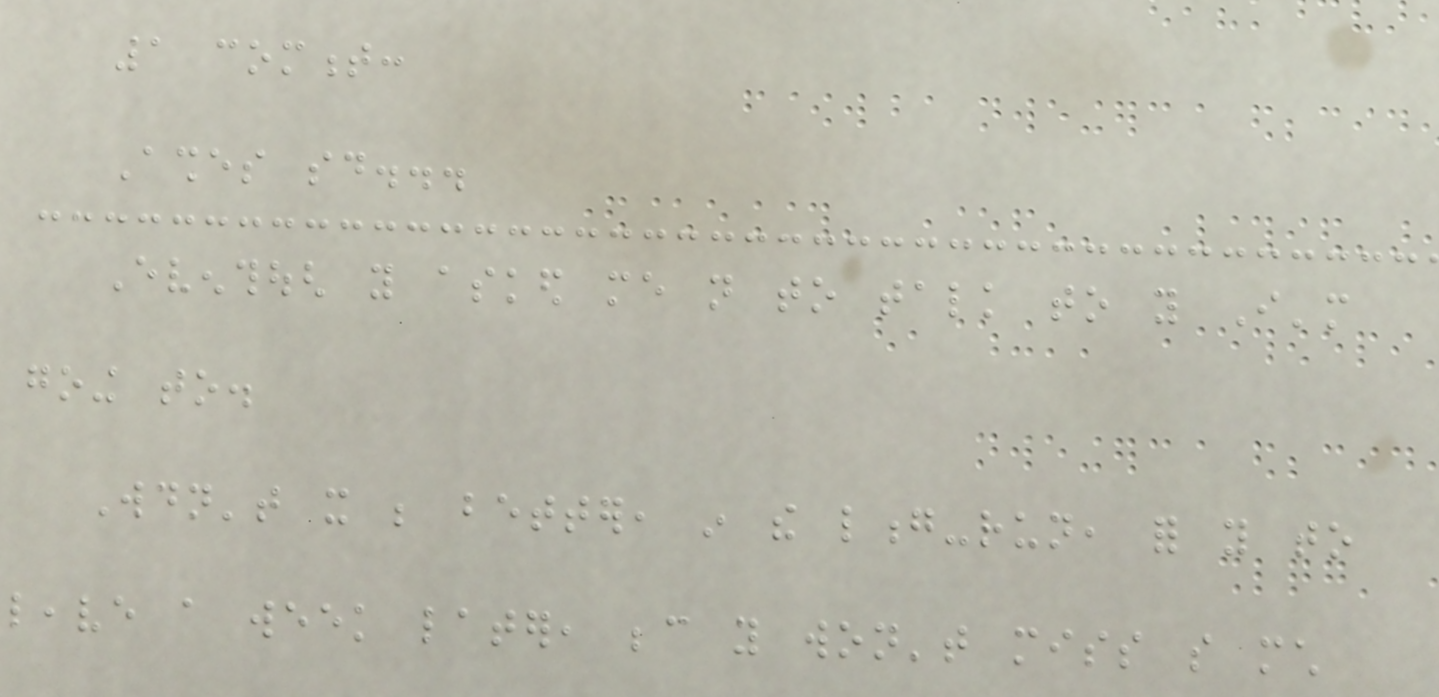1 comment:
Ashes said...
Eventhough you asked me not to talk to you I'm
going to.
Wouldn't it be better, in the long-run, for you to
leave a week later, because you won't miss so much
